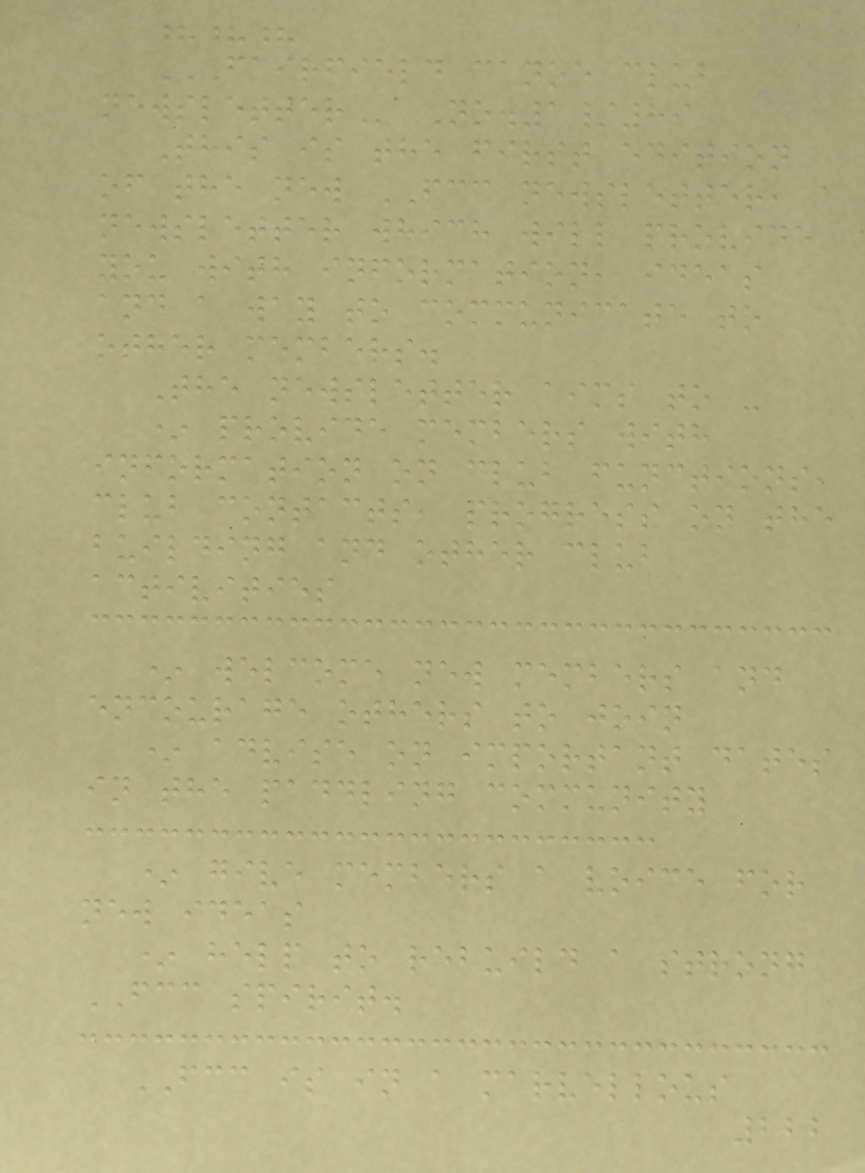???
FAIRFIELD CANOE CLUB
NEWSLETTER No.1/89
This is the first edition
of the new FCC newsletter, a
newsletter which will provide
you with information, ideas
and a way to communicate to
other members.
The newsletter aims to -
* provide members with
information on club functions,
club contacts, progress on the
building and other club
activities
* welcome new members and
encourage others to join
* advise on important dates
in the paddling community
* give members a voice for
new ideas
* help to rebuild a strong
FCC spirit.
FCC is in a marvellous
222
